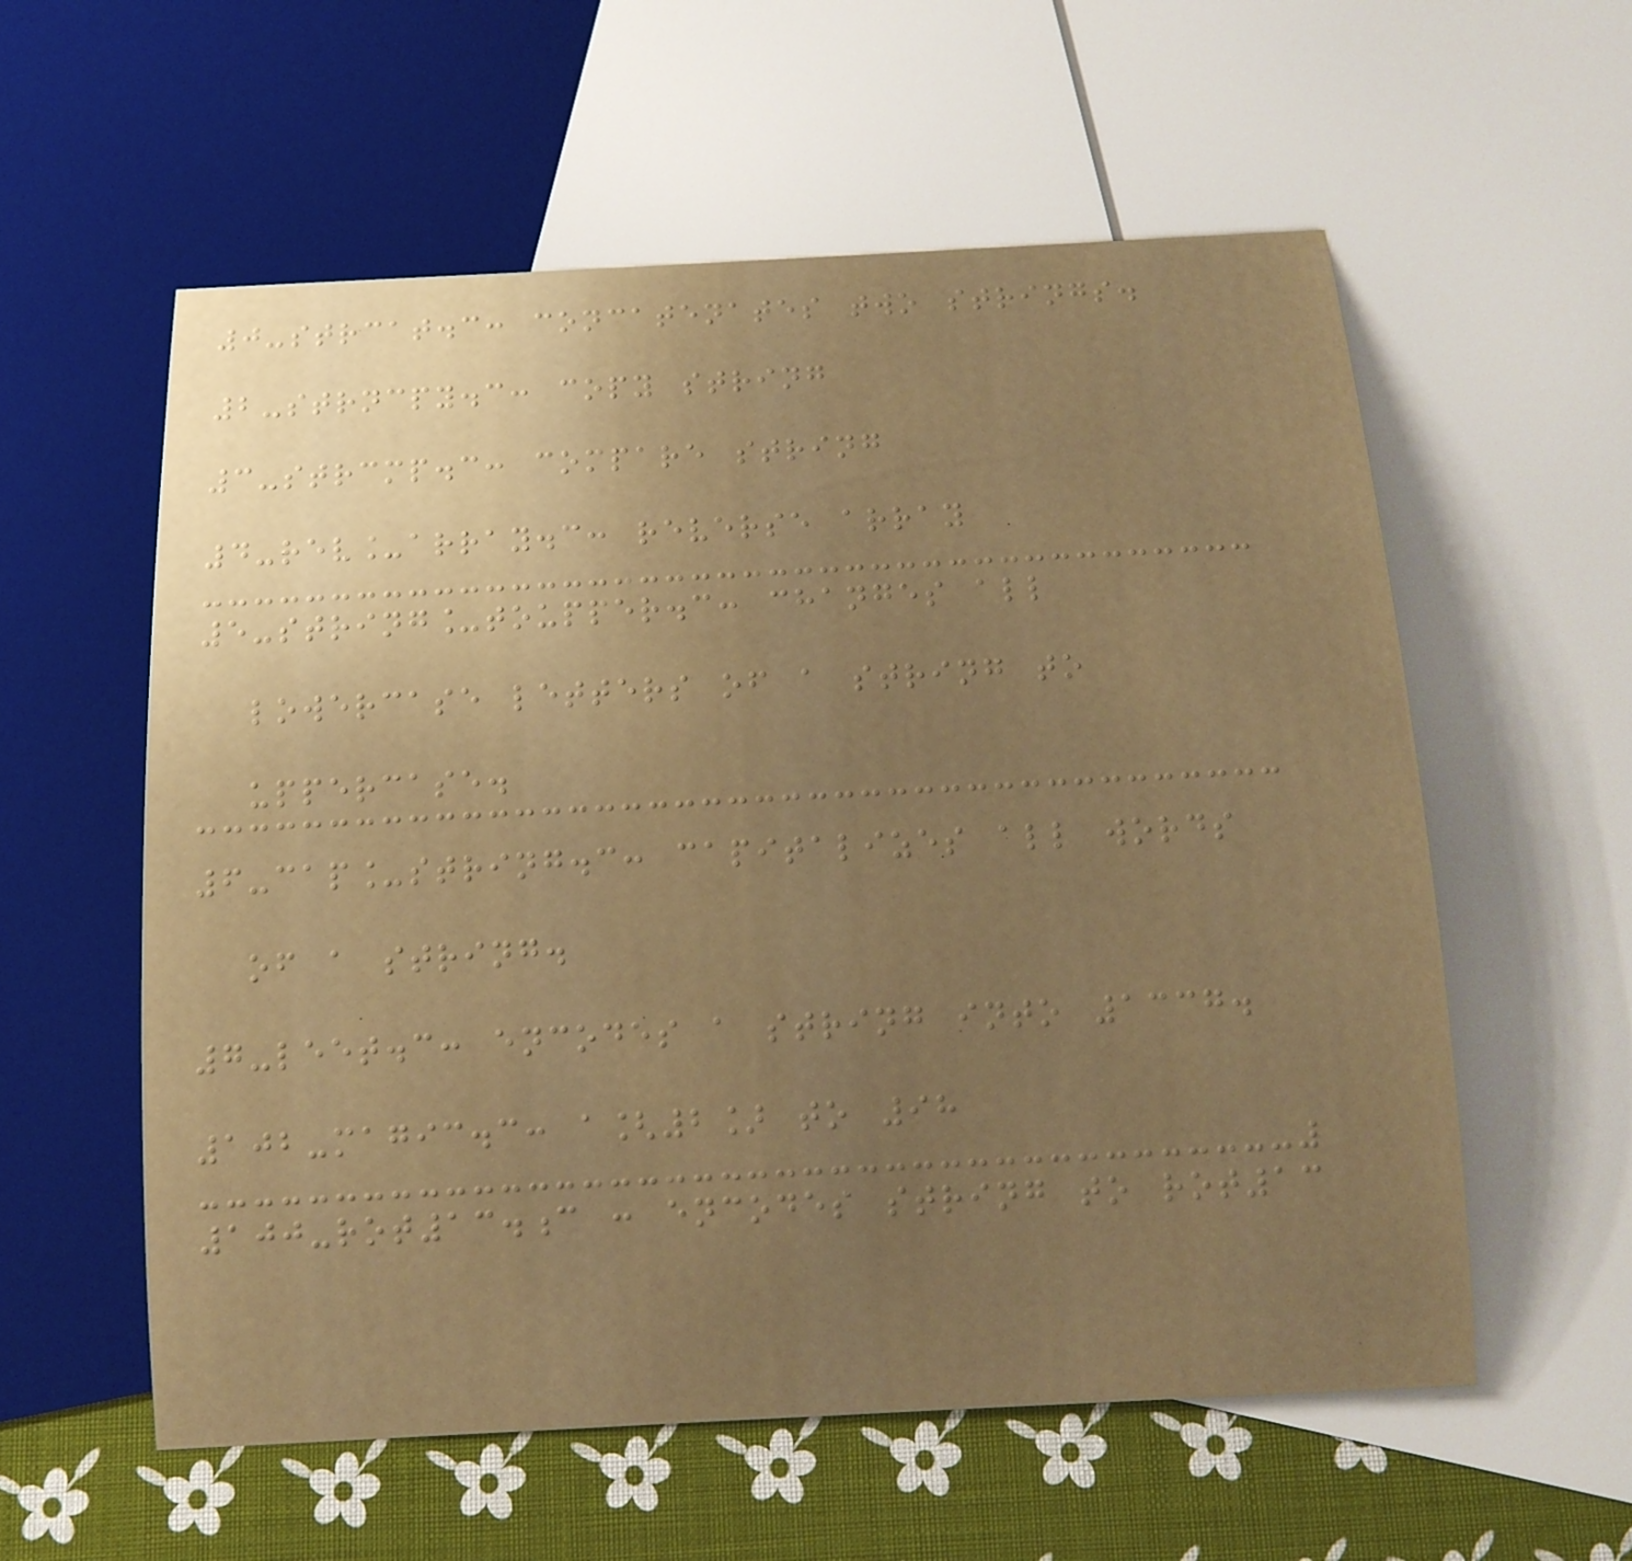0-strcat.c: concatenates two strings.
2-strncpy.c: copy string
3-strcmp.c: compare string
4-rev_array.c: reverse array
5-string_toupper.c: changes all
lowercase letters of a string to
uppercase.
6-cap_string.c: capitalizes all words
of a string.
7-leet.c: encodes a string into 1337.
102-magic.c: a[2] to 98
100-rot13.c : encodes string to rot13
